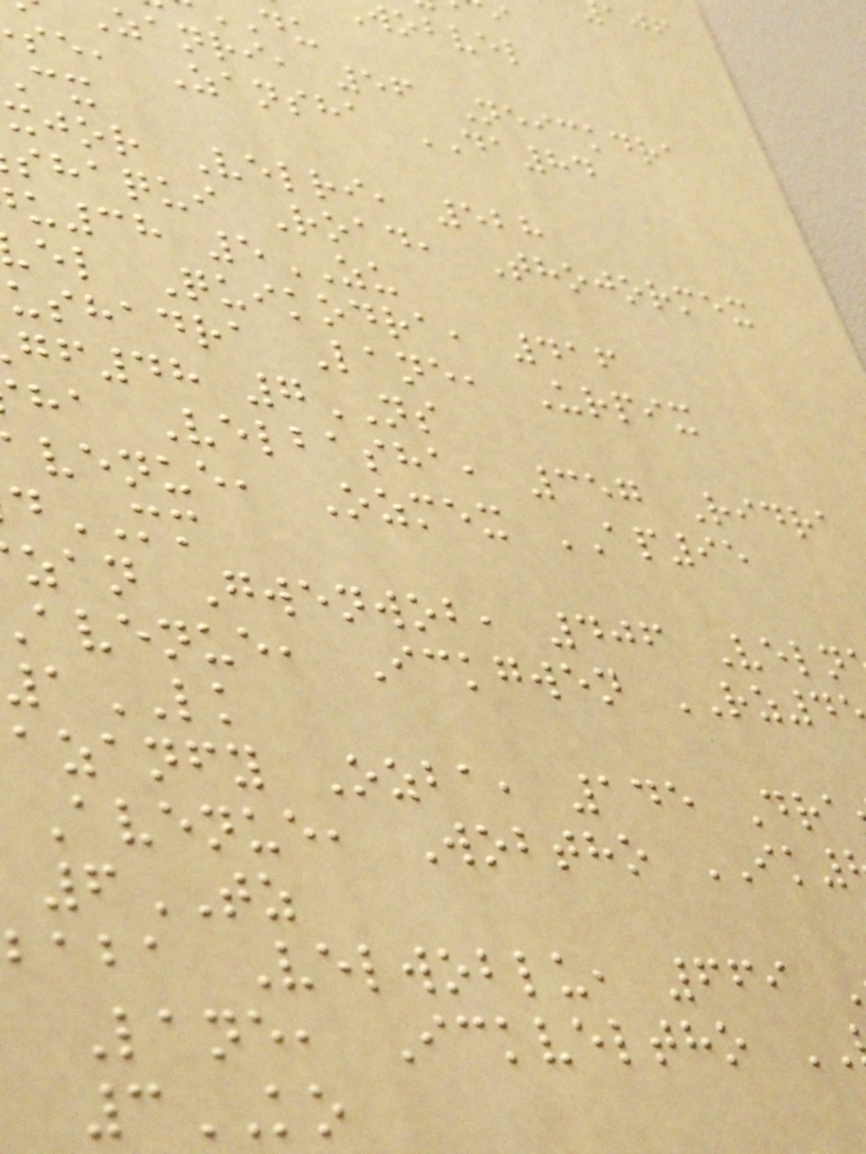wobvel
zanri, 56 Neickdra
se, Zansha DA84
xjor Velri, 528
shaqui Road, Thojormex
u38 5ZU
el Quikodra, 416
ushadra Lane, Urpix
gf48 7NS
ha Velbasha, 357 Ridra
venue, Ozmex AP95
MM
zan Gwenwob, 406 Veln
avenue, Ickgwen RZ4
LK
azanfy Ozba, 145 Dra
Avenue, Wobtho IK
6TZ
baba Velwoblu, 669
Lane, Ickveltho
3KO
